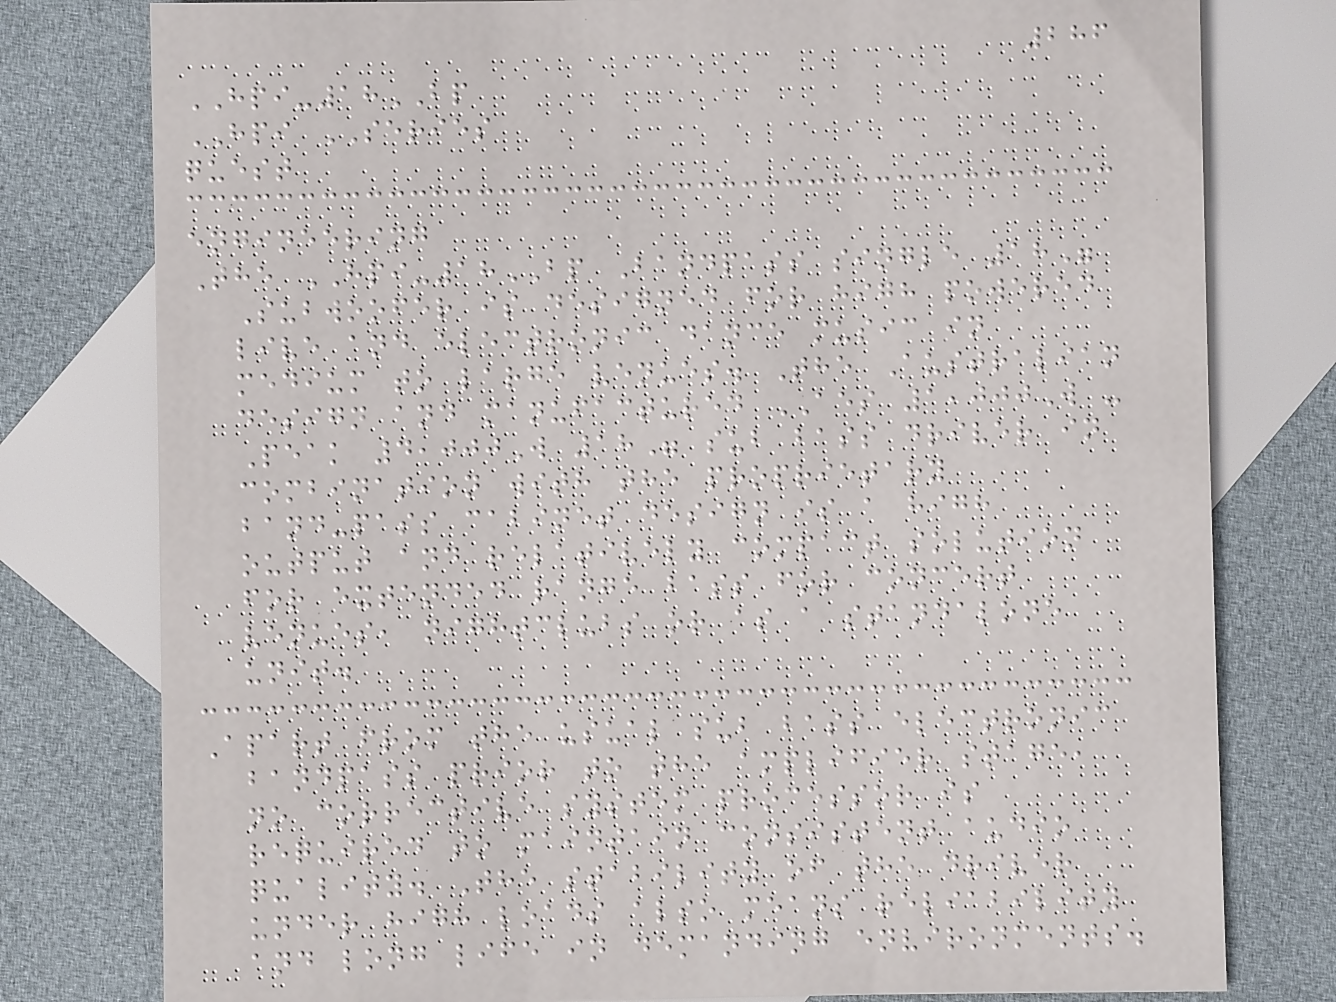286
HPI-18BP
HPI SERIES
quest
engineering
The HPI-18BP Bandpass single 18"
Subwoofer is designed for high powered
live and electronic dance music in
medium to large venues. The Australian
design and manufactured AES 1,000W -
Peak 4,000W 18" sub bass driver in
combination with the proprietary
band-pass cabinet design is a high
output and relatively compact solution
for extended range bass for concert
venues, nightclubs or as a standalone
unit.
Apart from the usual sub bass electronic
bandpass prior to the amplifier stage,
no corrective system processor is
required to maintain consistent audio
quality. The stability of the driver
under high loads also means reliability
and long life in demanding environments.
